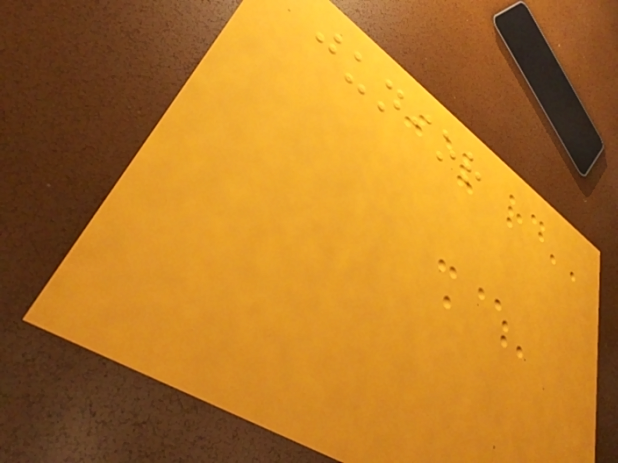junior
